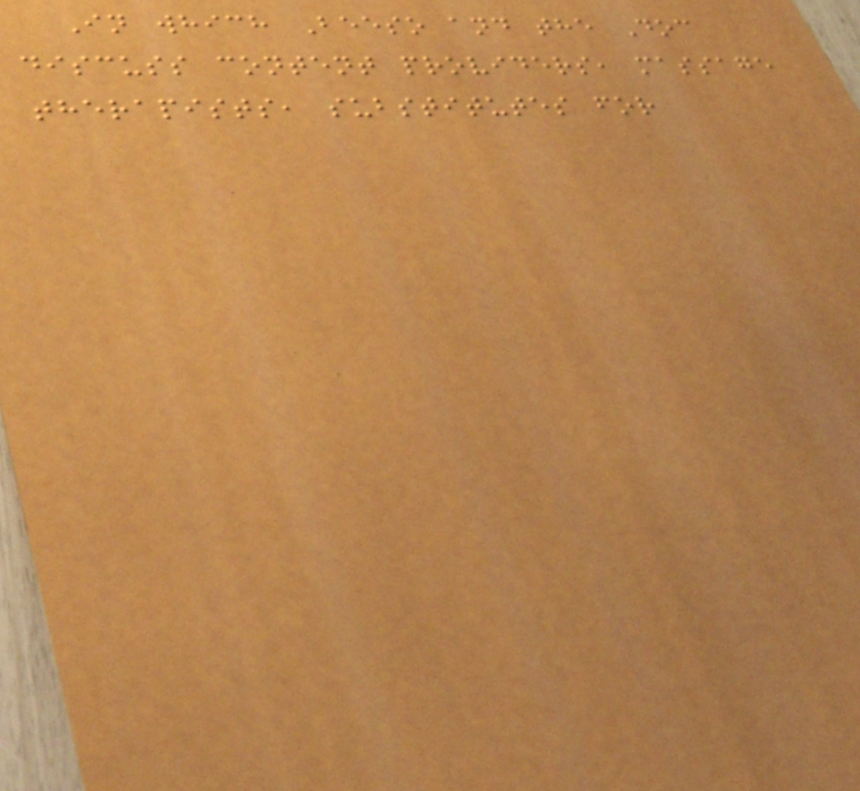In which Beeso and the Doc
discuss content providers, massage
therapists, substitutes for
